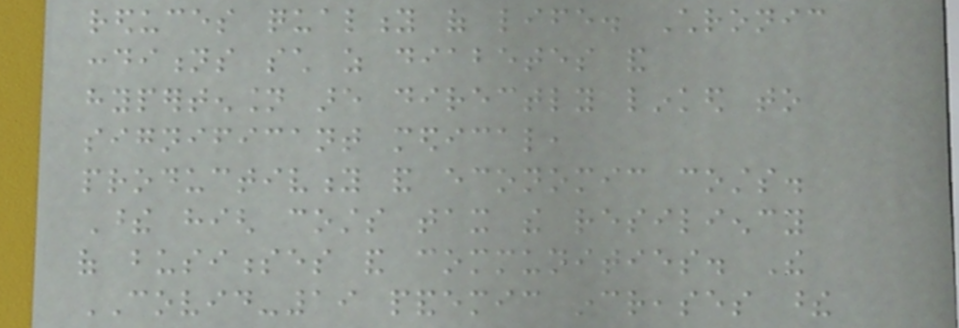reduces quality of life. Chronic
conditions such as diabetes and
hypertension are directly linked to
significant medical,
productivity and economic costs.
These high costs tax the resiliency
of businesses and communities. The
COVID-19 pandemic increases these
